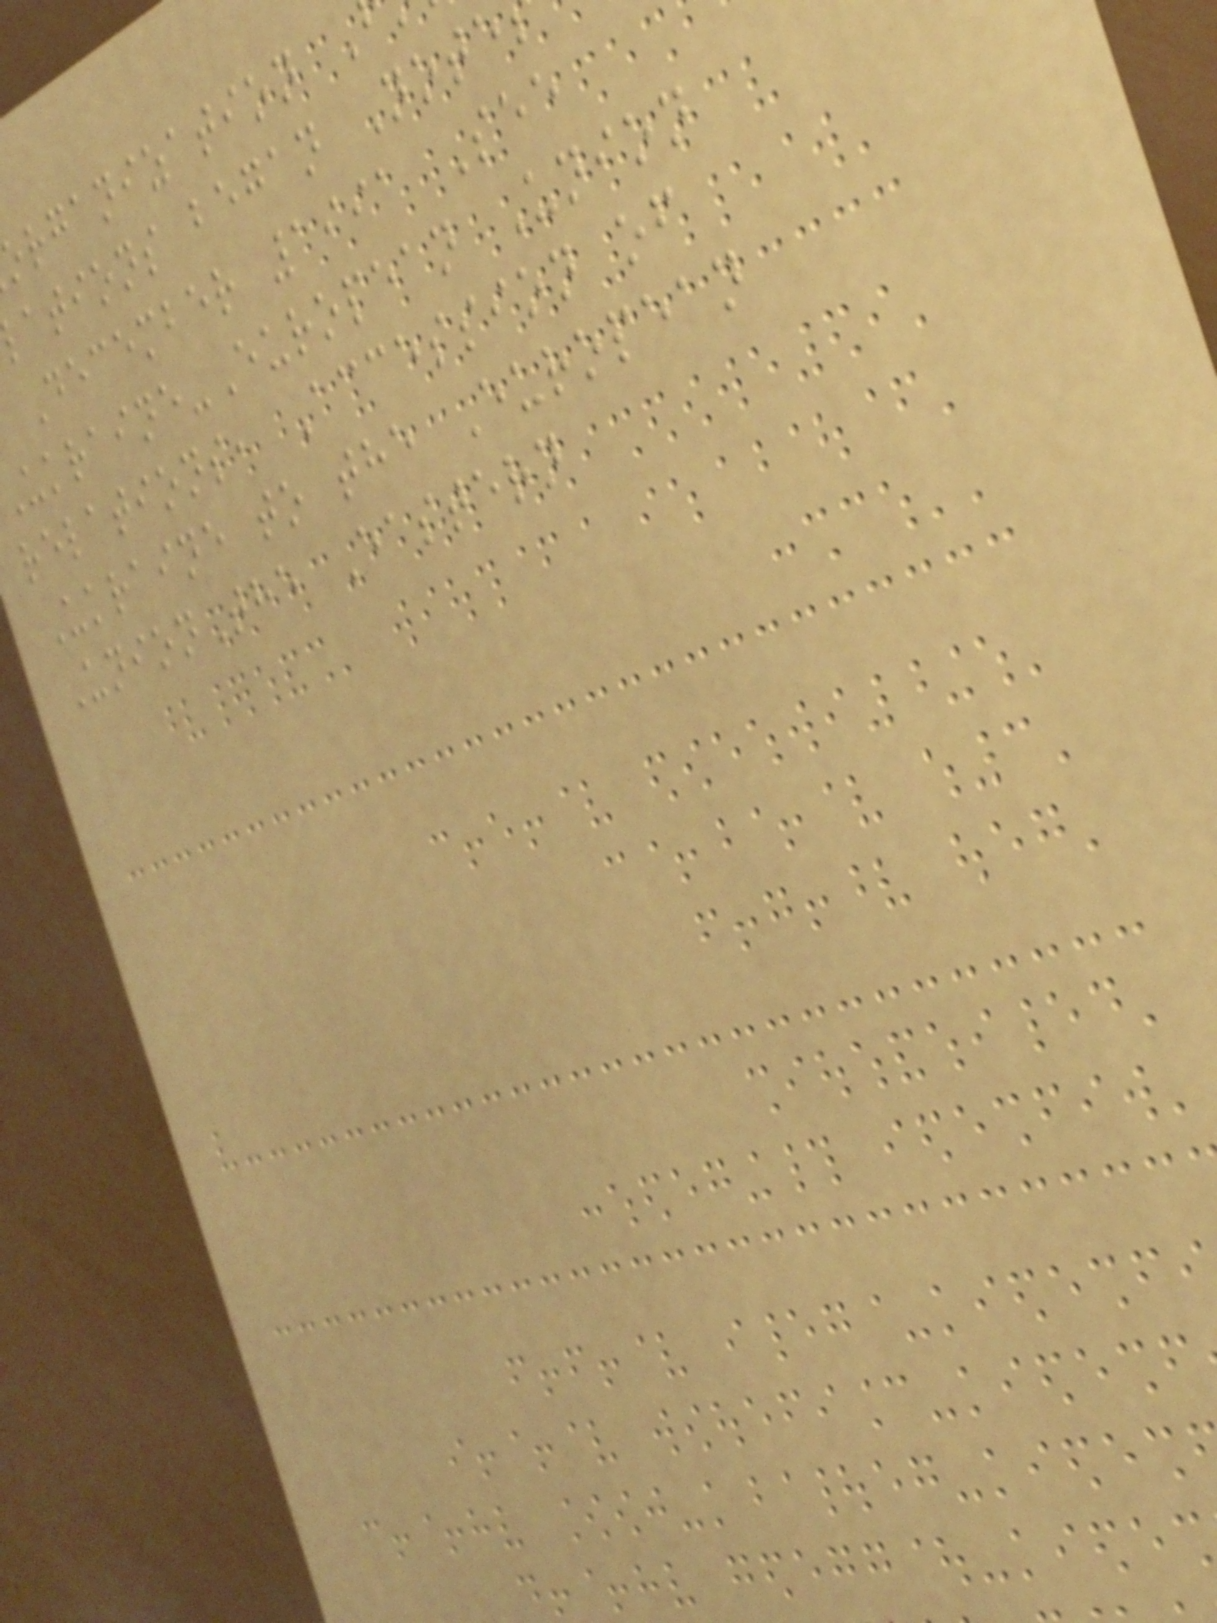organization
ations began Note
December 1991 See
kraine-European Union
relations, Accession of
Ukraine to the European
UnionThe Eastern
